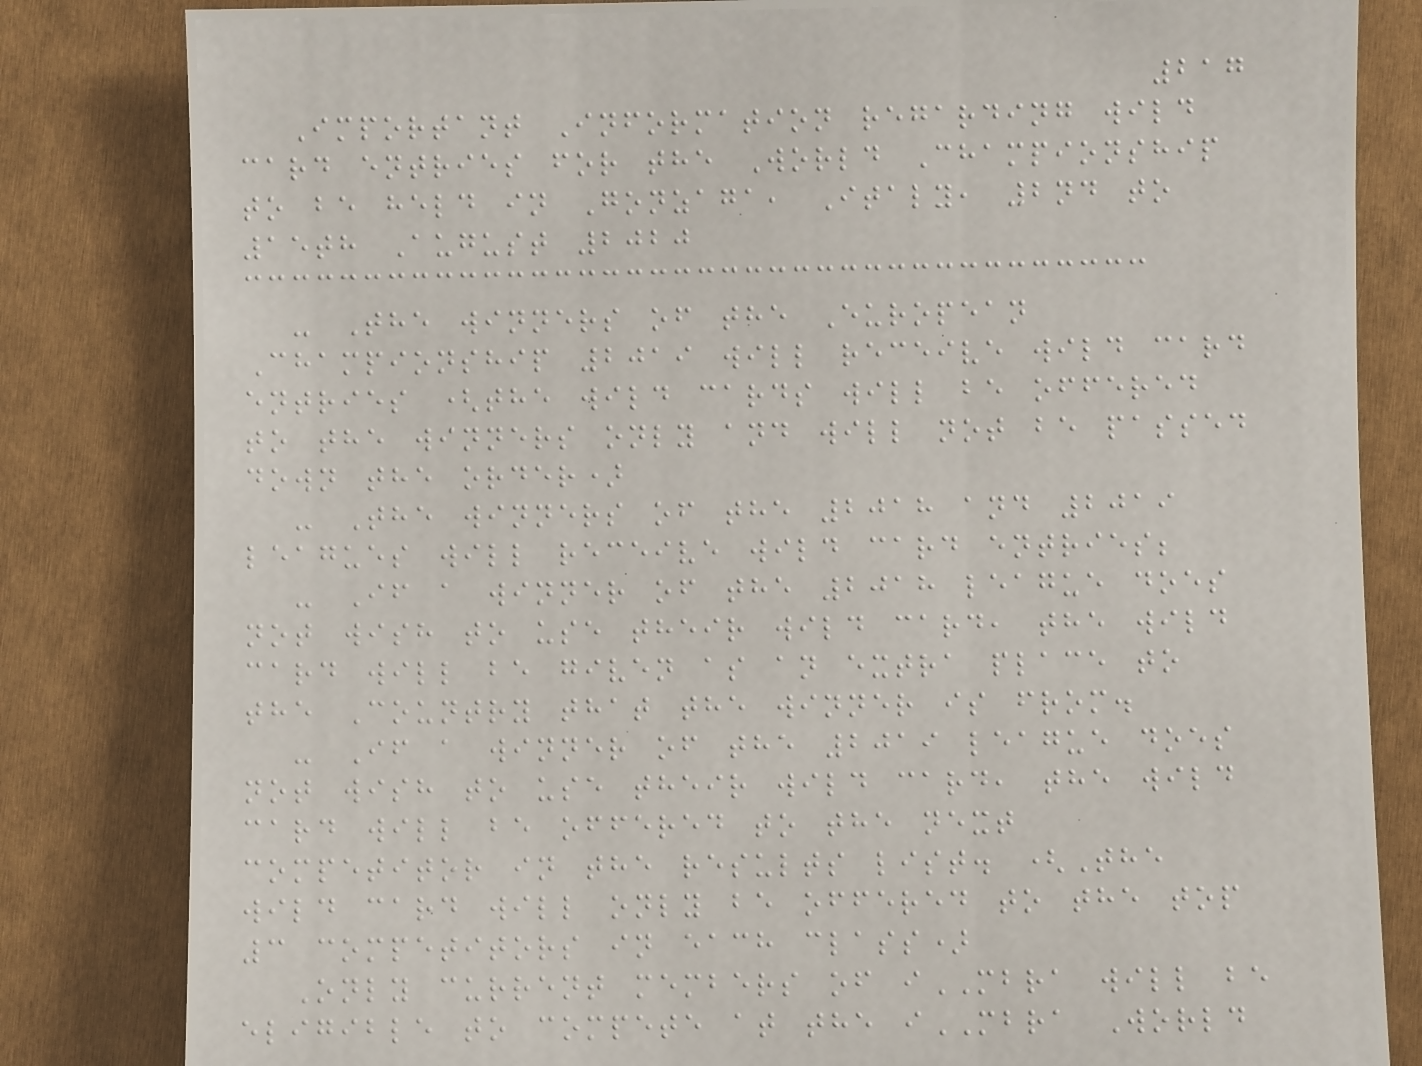217
Important Information regarding wild
card entries for the World Championship
to be held in Gonzaga, Italy, 2nd to
15th August 2020
- The winners of the European
Championship 2019 will receive wild card
entries (the wild cards will be offered
to the winners only and will not be passed
down the order)
- The winners of the 2018 and 2019
leagues will receive wild card entries;
- If a winner of the 2018 league does
not wish to use their wild card, the wild
card will be given as an extra place to
the Country that the winner is from.
- If a winner of the 2019 league does
not wish to use their wild card, the wild
card will be offered to the next
competitor in the results list. (The
wild card will only be offered to the top
3 competitors in each class)
Only current members of iMBRA will be
eligible to compete at the iMBRA World
